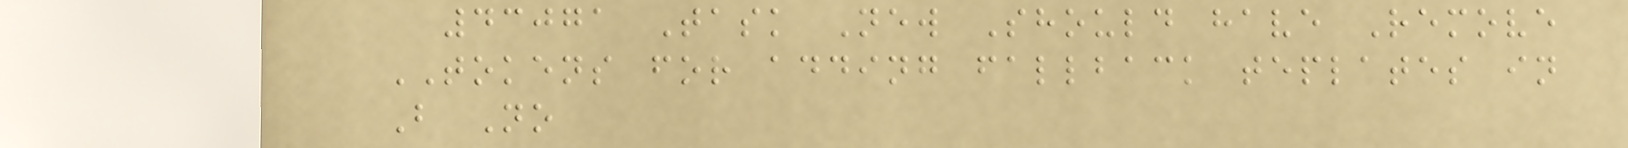43071 Task New Should have Remove
TOKENS for adding fallback teplates in
B No
